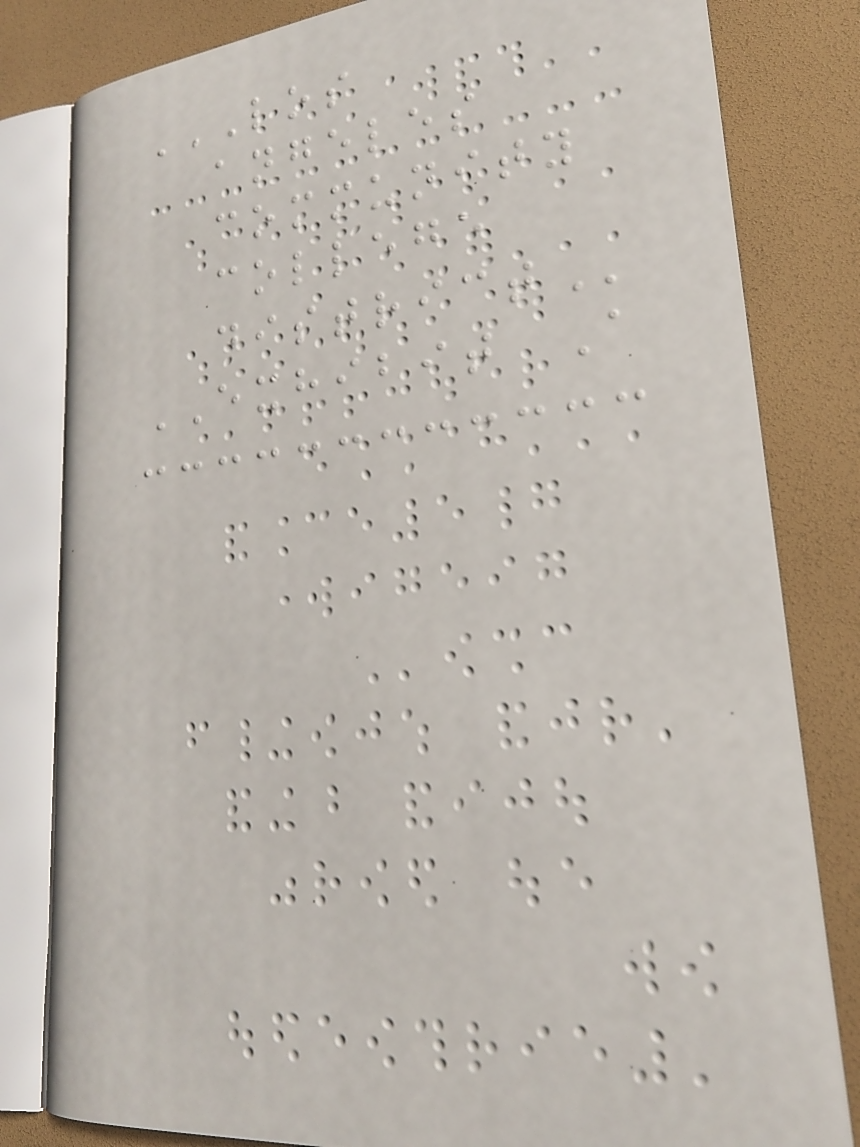LOS
ANGELES
COMMUNITY
COLLEGE
DISTRICT
EXHIBIT A
